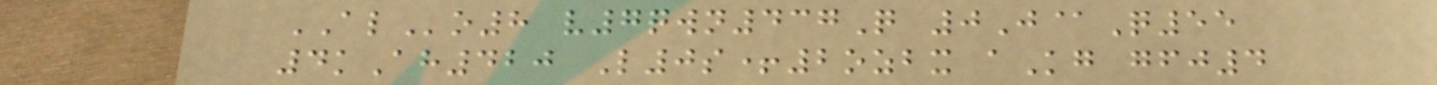ALo8 v7qwn437Q 0J@Q55
4kAh420 L0s+2ozbx aKg gfj4
